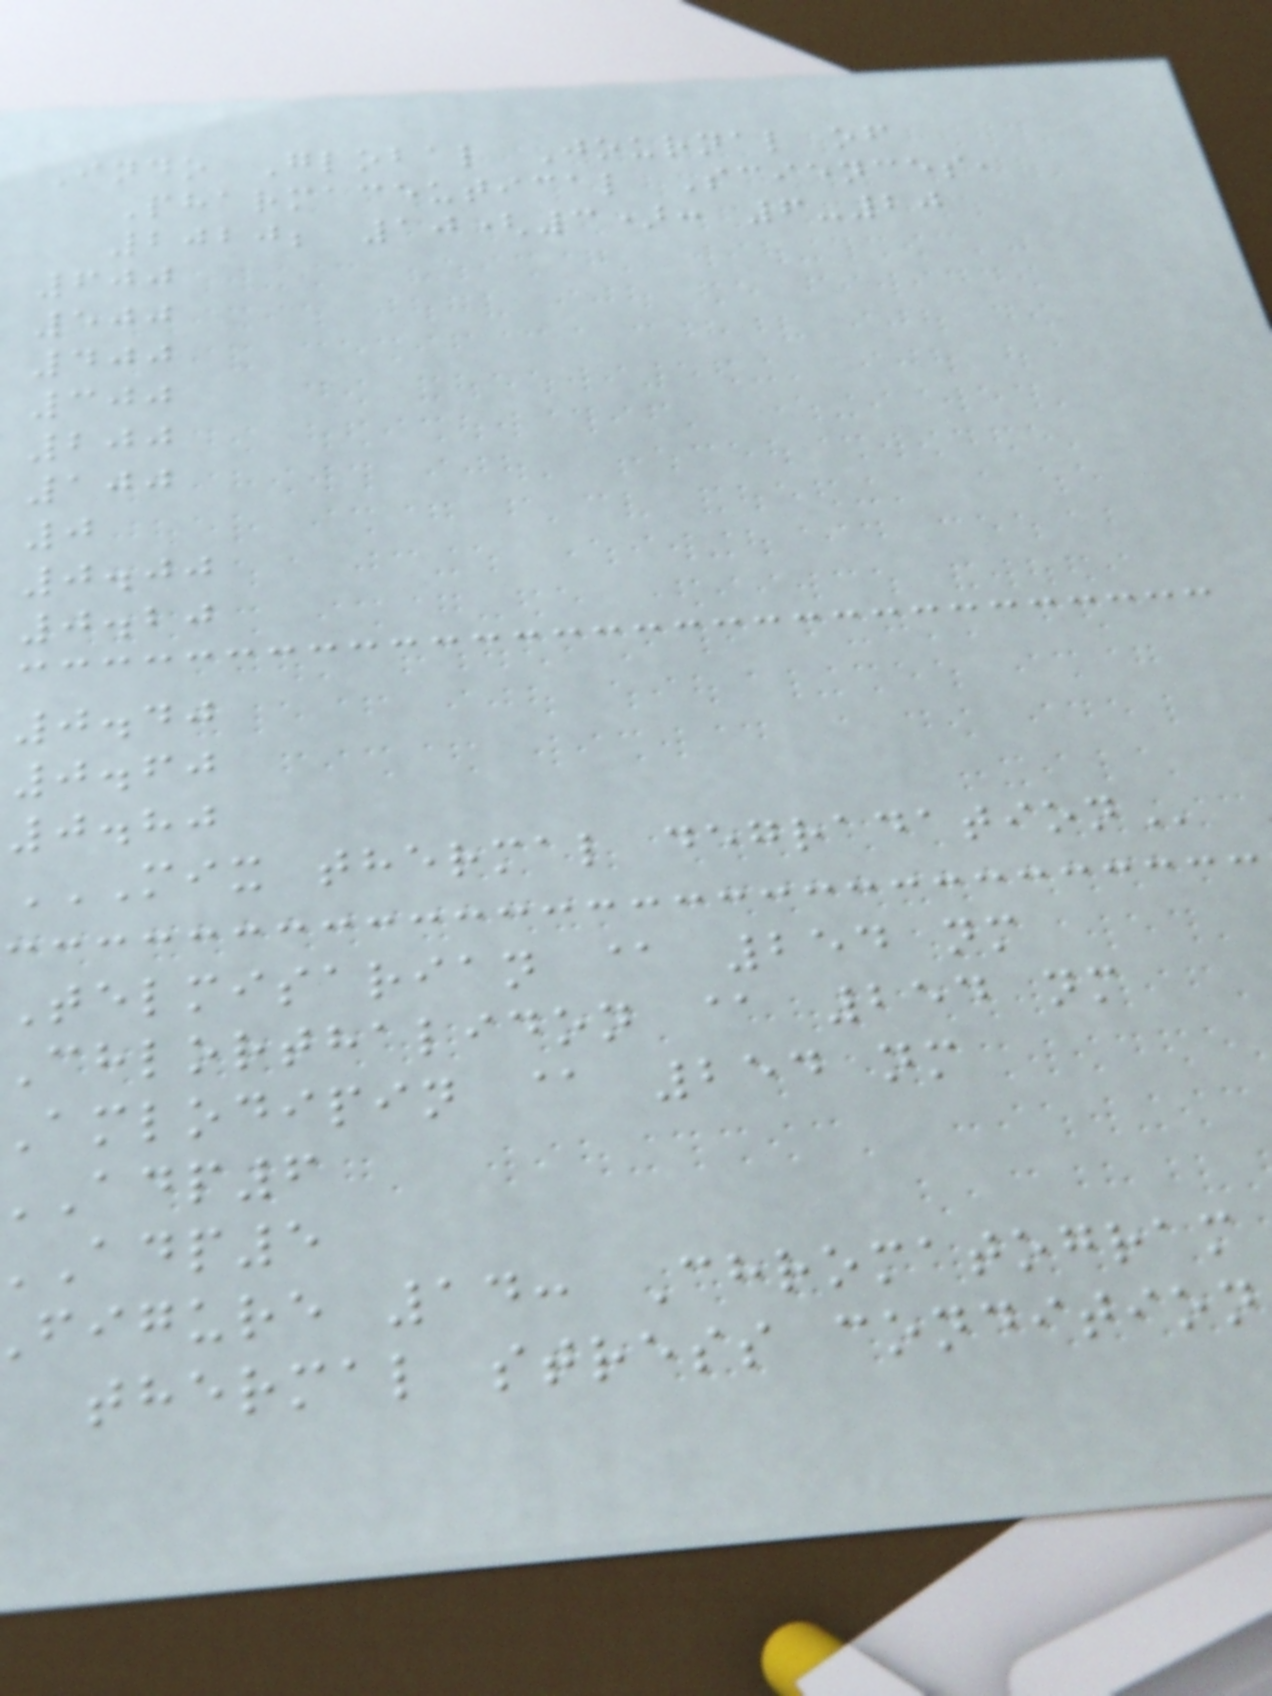Indo Global Journal of
Pharmaceutical Sciences,
2020; 10(3): 6-20
600
500
400
300
200
100
0
0.00
0.20
0.40
0.60
0.80
MIX THERMAL DEGRADATION
Telmisarian @ 254 nm
chlorthalidon @ 254 nm
amlodipin @ 254 nm
adp6
adp5
figure 14: Chromatogram
thermal stress condition
